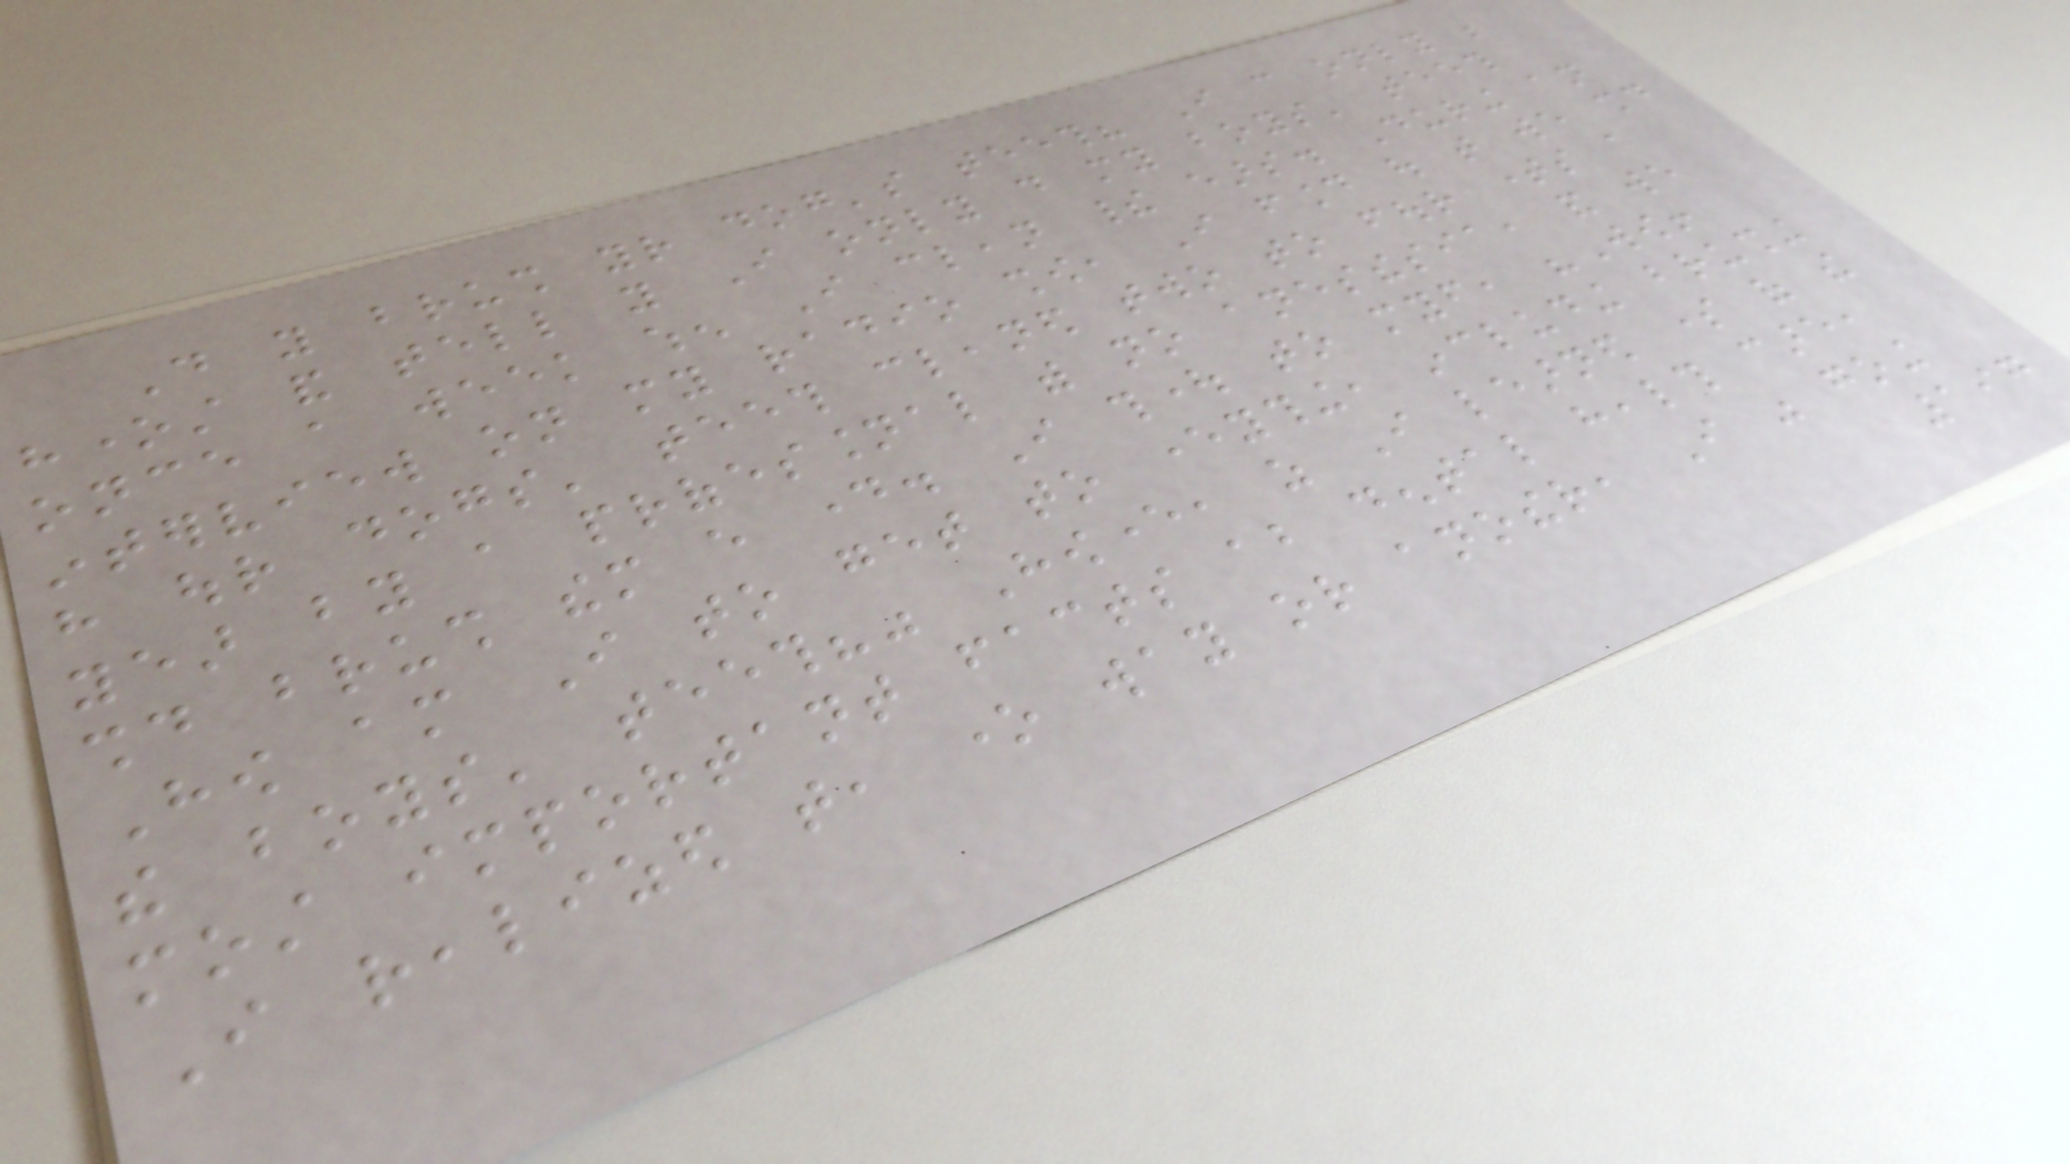Do you brush your dog's teeth? I can only be
honest and tell you I only do my boys' teeth
once a week when I clean their ears. During an
interview on my radio show, I found out that we should
have our dogs' teeth cleaned two to four times a
year by a professional with no anesthesia, and we
should brush them every day. I thought to myself, "Wow!
How am I to get to everything, including brushing
the boys' teeth?" However, as I learned some of the
most important facts about dental health care,
I realized that, one way or another, I was going
197
